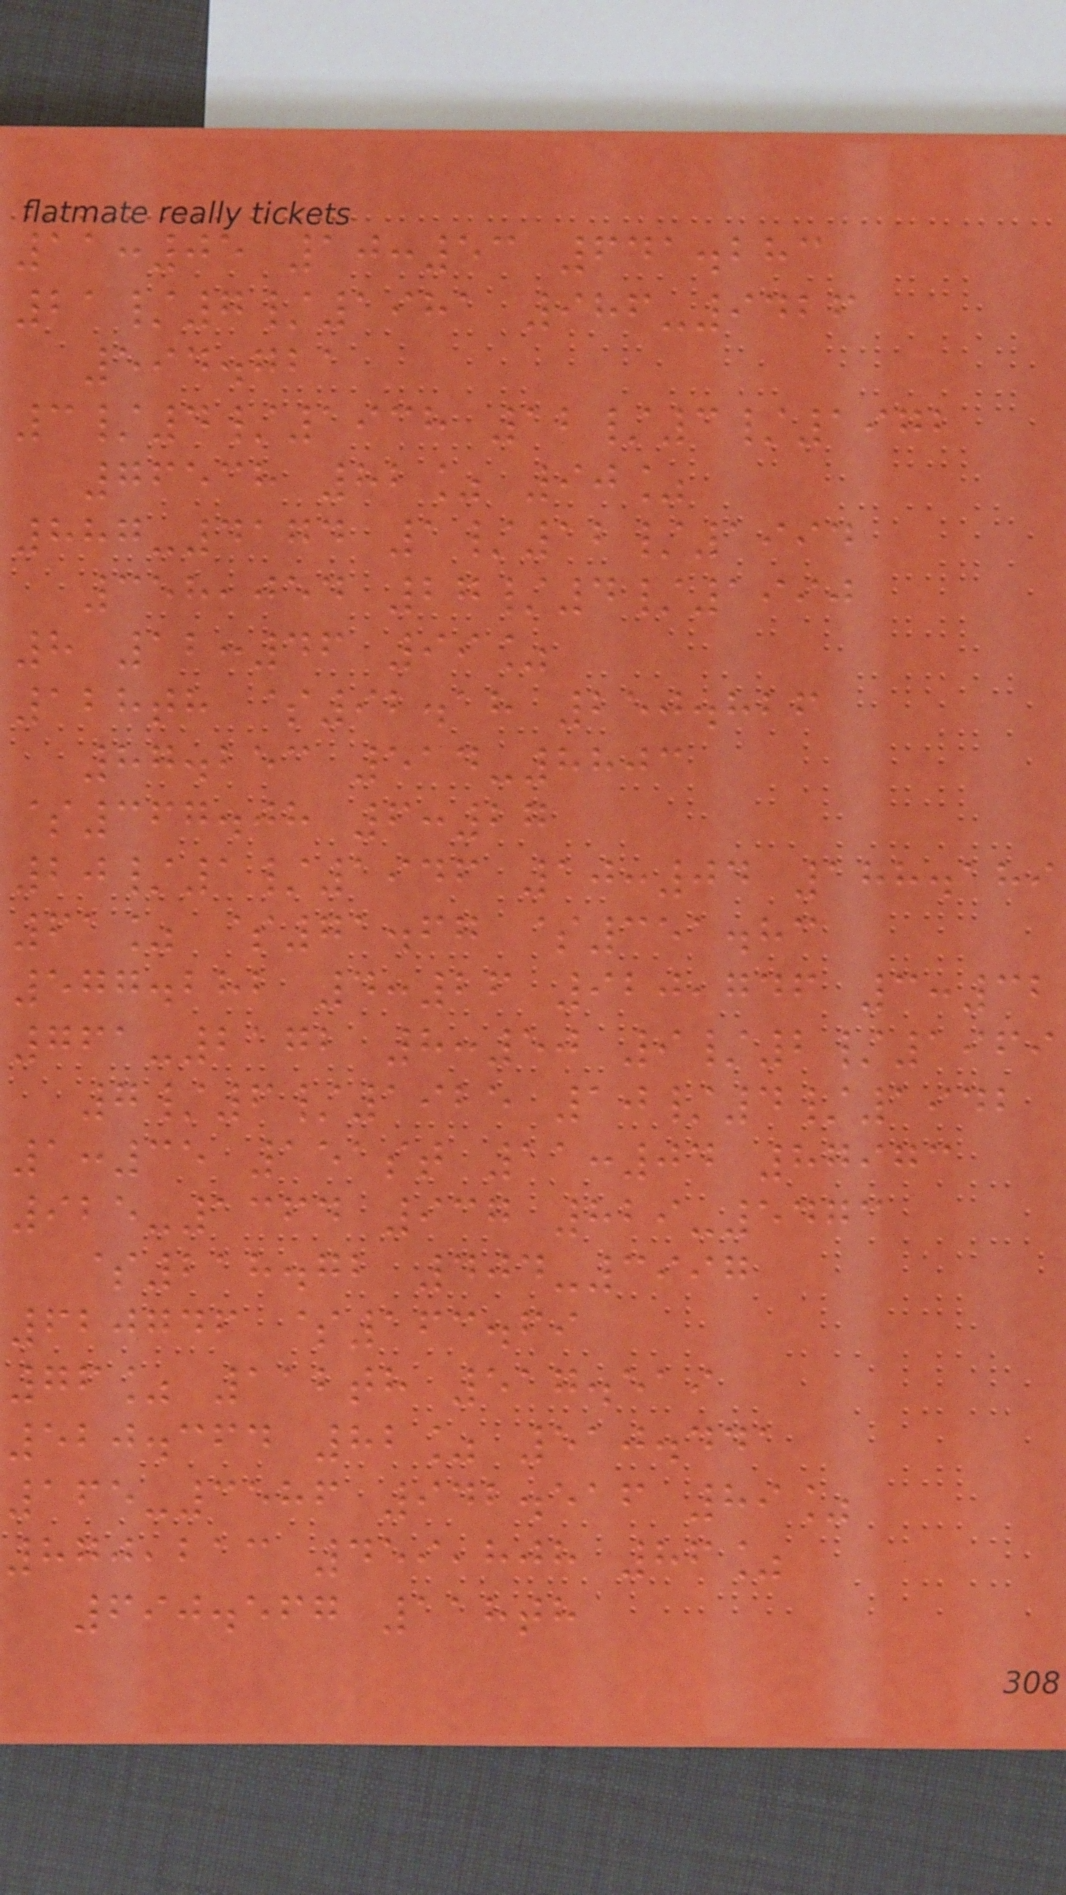11:05 10:53 641.283
21/7/1981 986-9426
594.721
3/4/1938 12/3/1972
76538 82% 90%
887-4174 1/12/1994
358,054 27/4/1990
8 12:46 99%
128th $92.18 250.826
87.253 514-8803
$367.08 6:27
20/1/1946 10:04 188.189
61% $71.67 $351.83
577.282 4:26 920,746 3:32
761-2172 8:50 9/2/1969
7/6/1925 10/4/1942
1:35 151st 11:04 87973
925-1364 937 829-5473
$218.72 404-3997
620746 $163.69
76% 112th 517.519
520.364 82% 510.441
165-3586 942.516 89%
870,213 459,808 86%
690.567 118th
